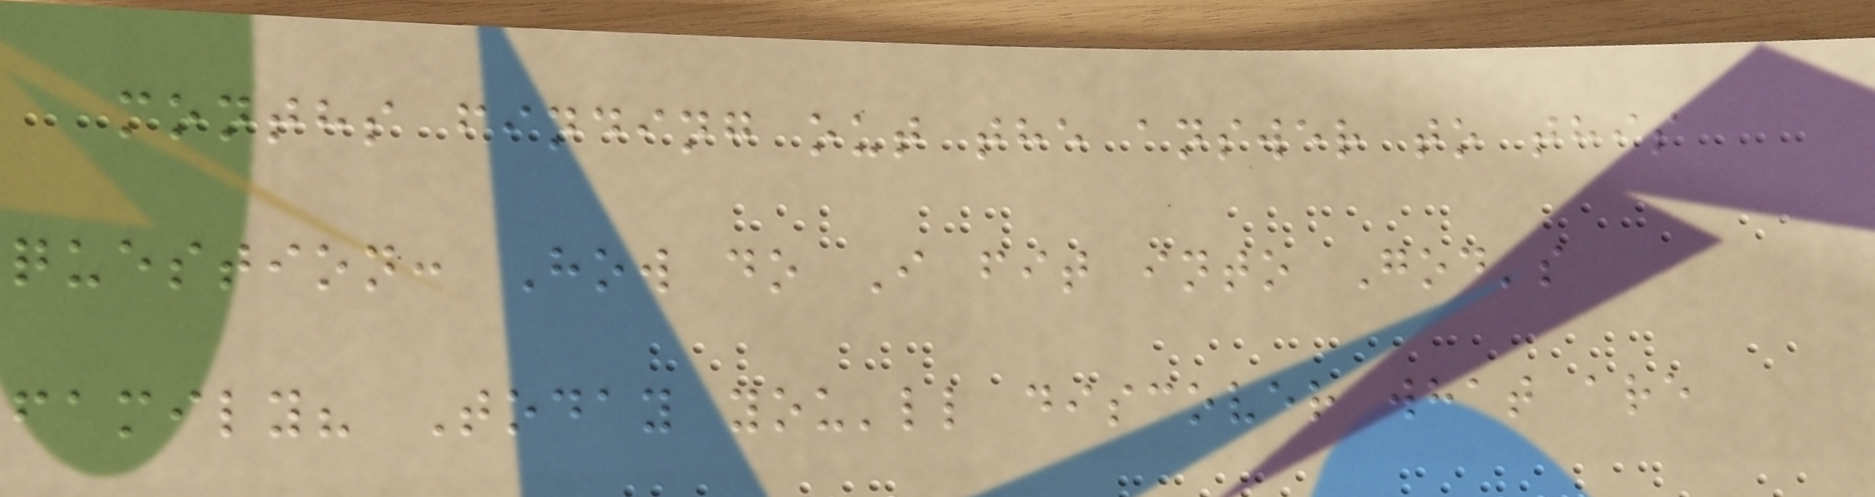months finding out the answer to this
question: How do I fit into God's
family? Today you'll discover what are
